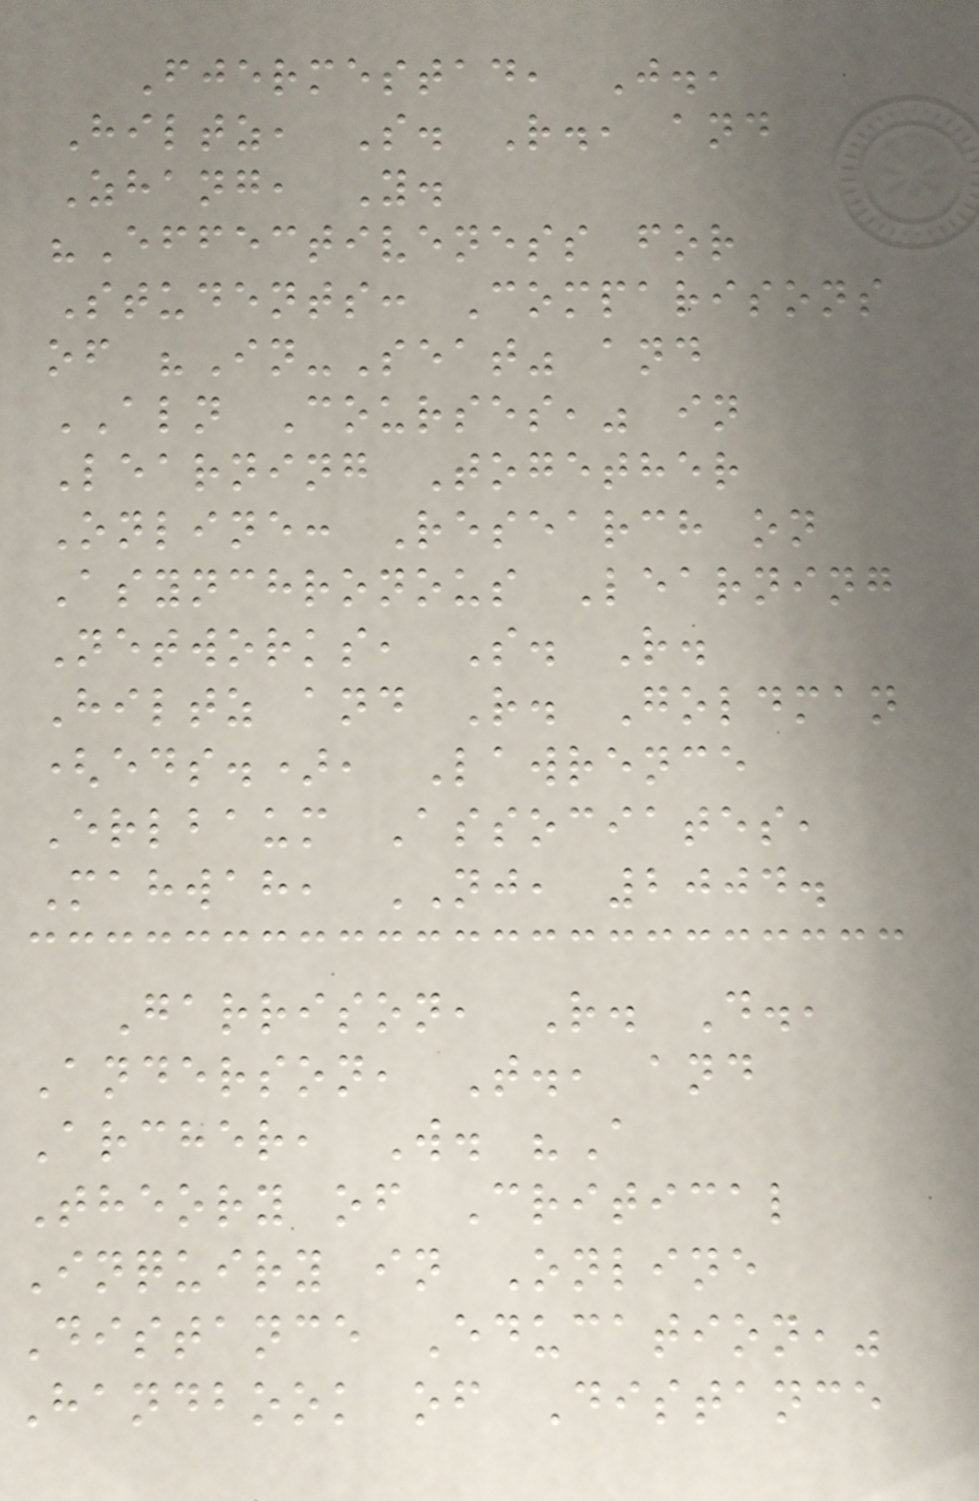Fjermestad, J.,
Hiltz, S. R., and
Zhang, Y.
"Effectiveness for
Students: Comparisons
of "In-Seat" and
ALN Courses," in
Learning Together
Online: Research on
Asynchronous Learning
Networks, S. R.
Hiltz and R. Goldman
(eds.), Lawrence
Erlbaum Associates,
Mahwah, NJ, 2004.
Garrison, R. D.,
Anderson, T., and
Archer, W. "A
Theory of Critical
Inquiry in Online
Distance Education,"
Handbook of Distance
